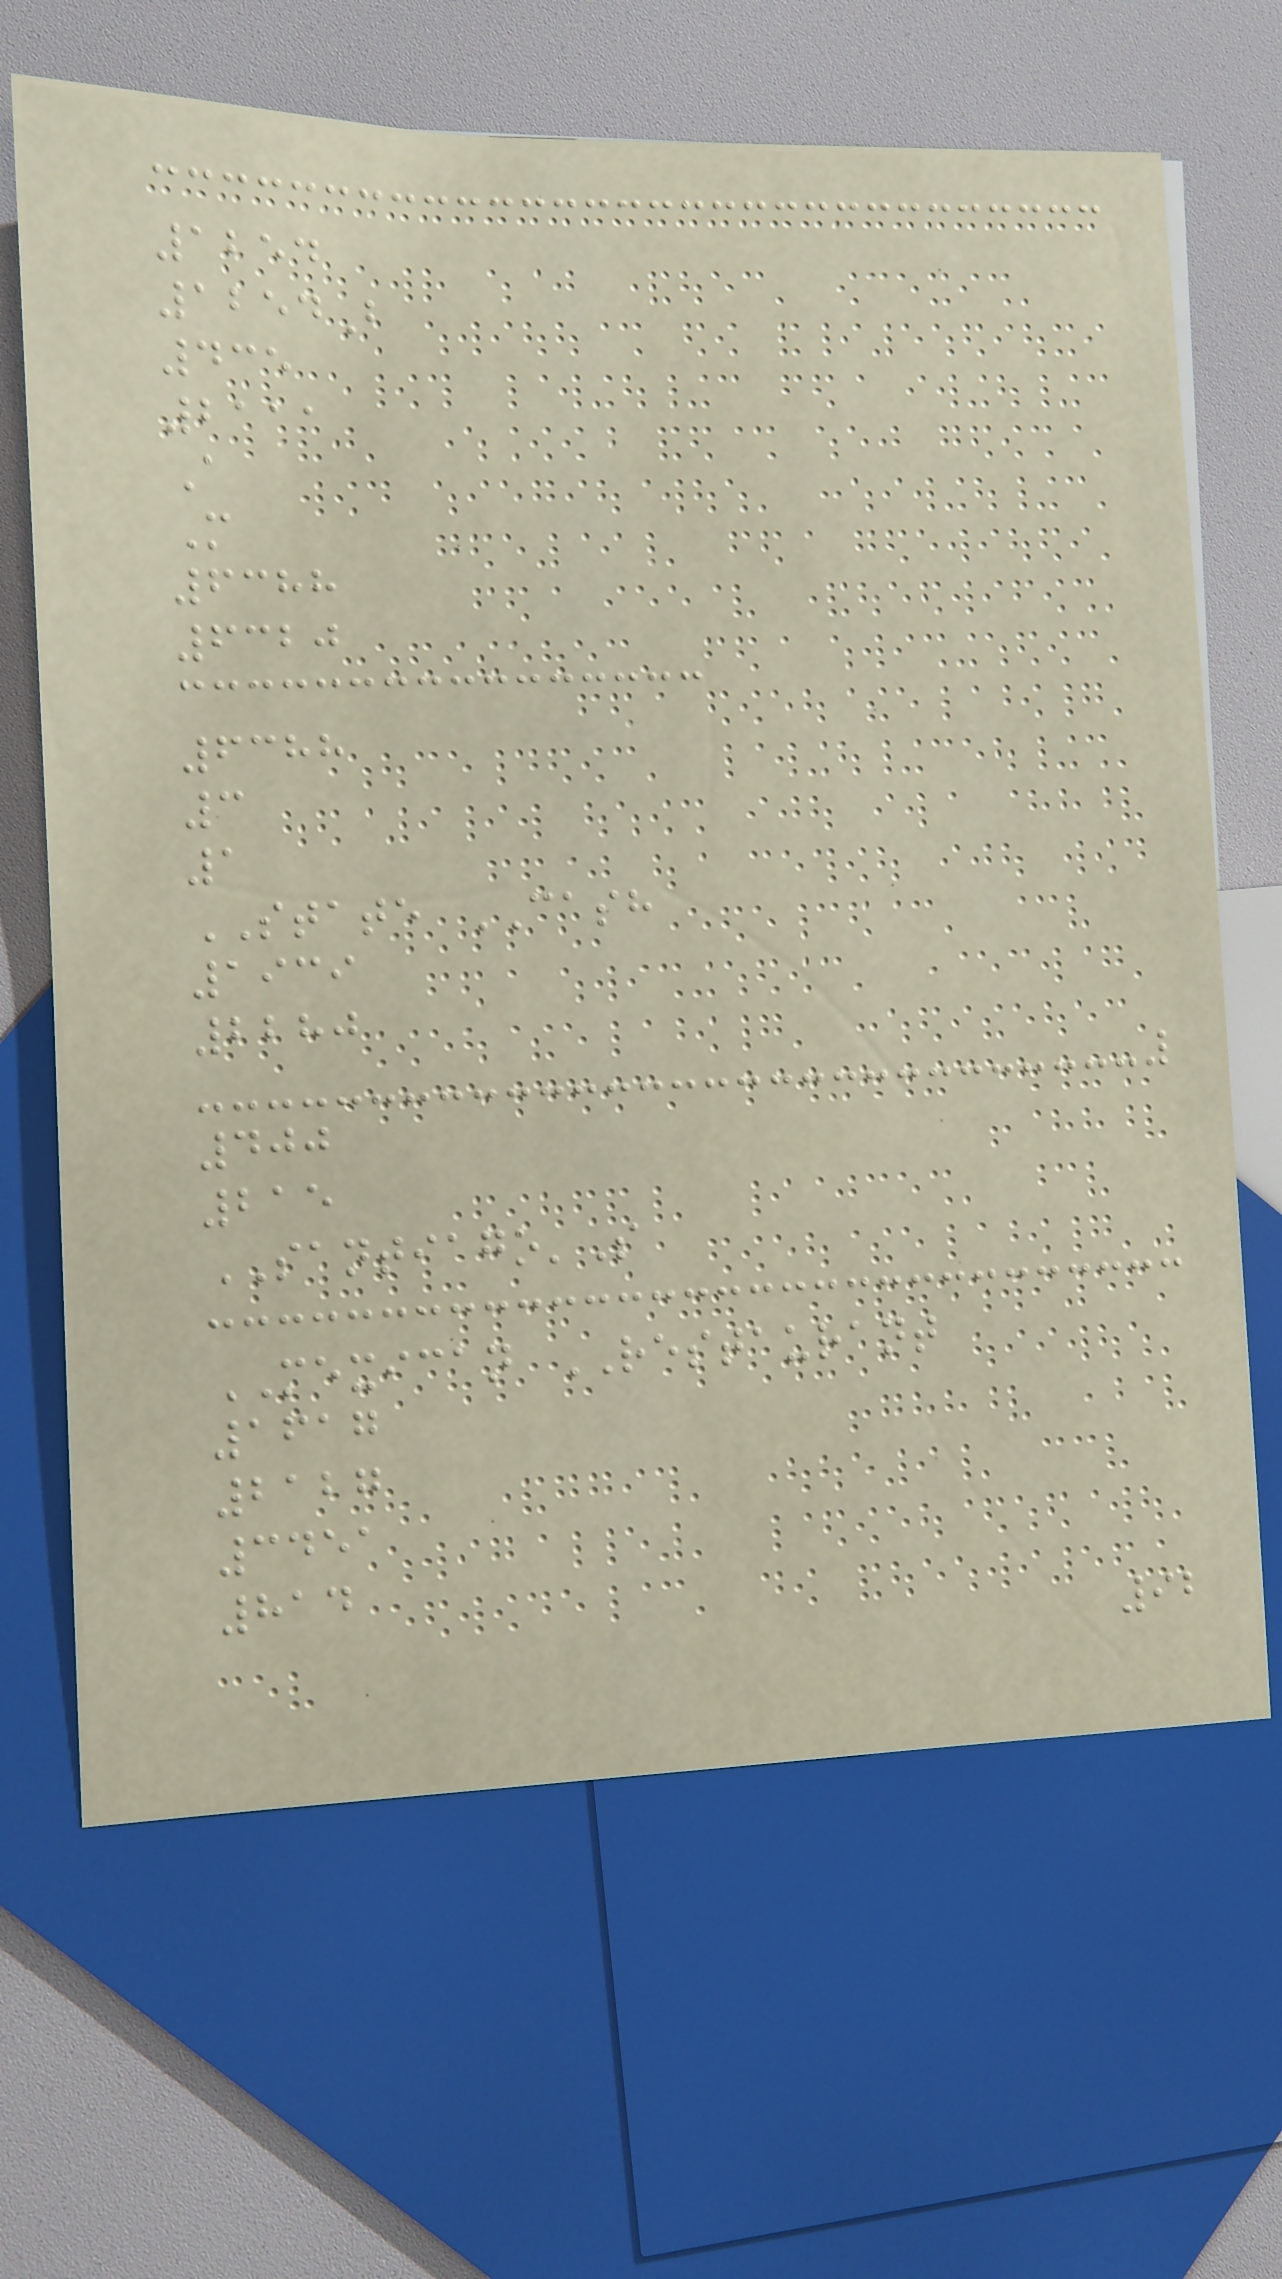1254
1254B
435
2111
A
M
6388
6320
6388
3
1
STATE CASH
1939
2280
400
215
SANTIAGO'S
MEXICAN RESTAURANT
1617
2127
3451
814
92
